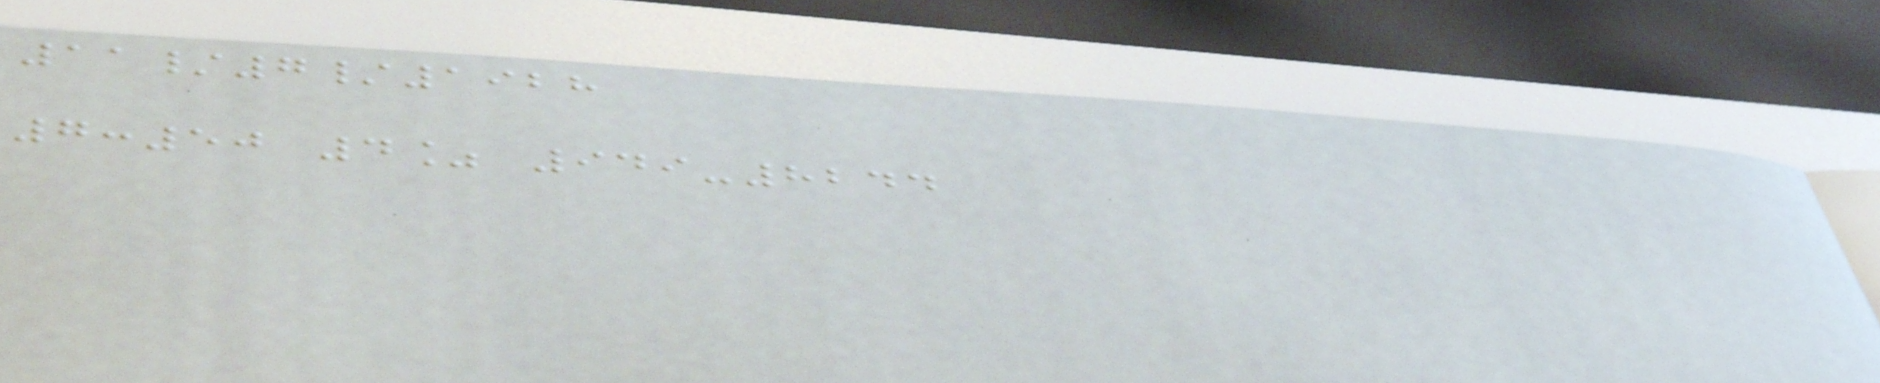11/7/1928
7:50 4% 949-8244
